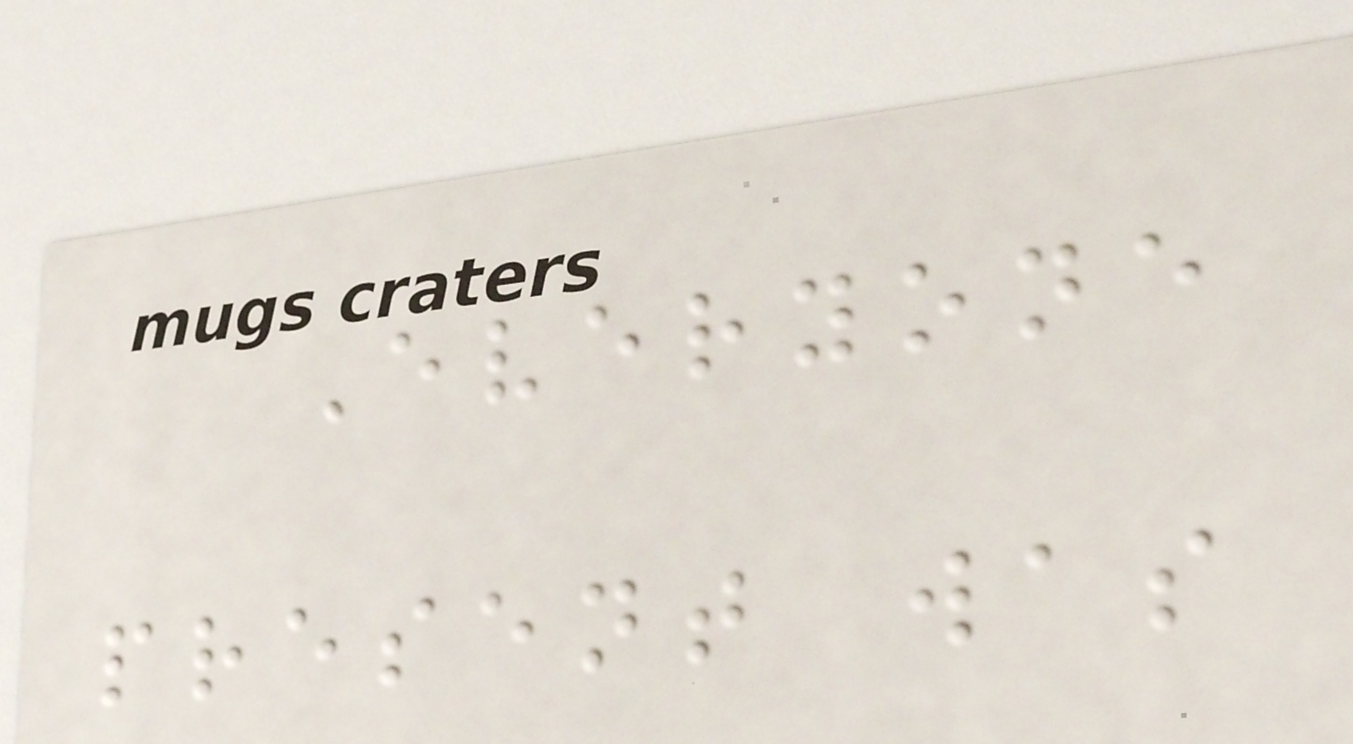Everyone
present was
